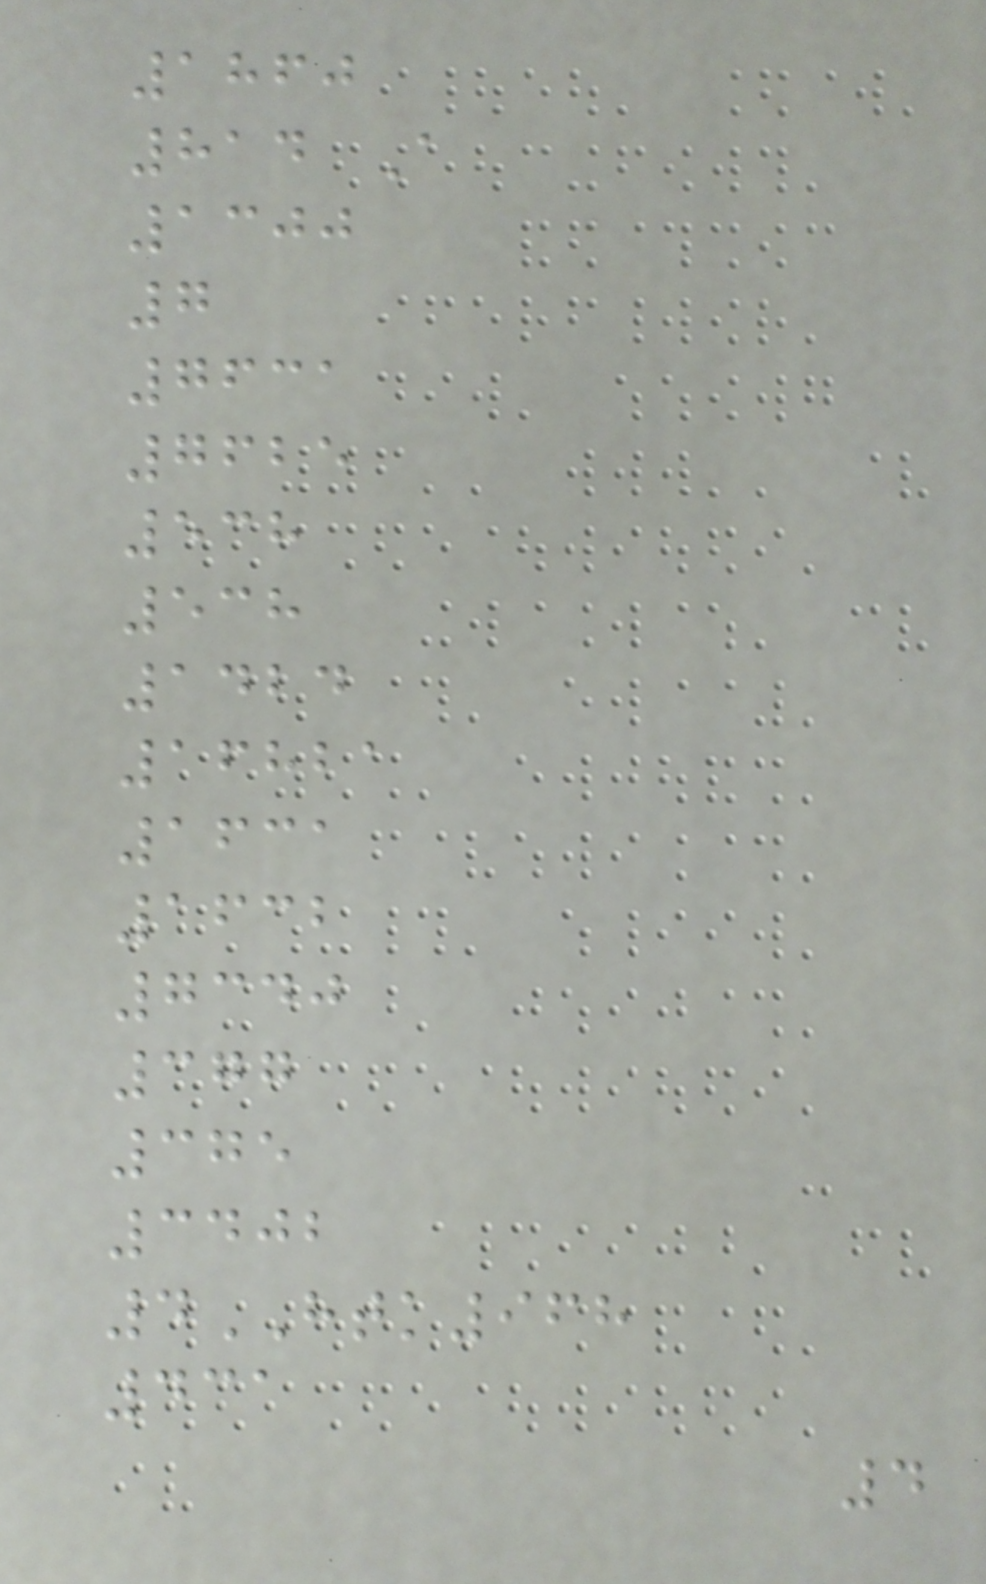1860
814 A
1300
7
7631
7625
538
538
1424
16821
1631
1632
7340
377
375
3402
4HTK968
431
4
